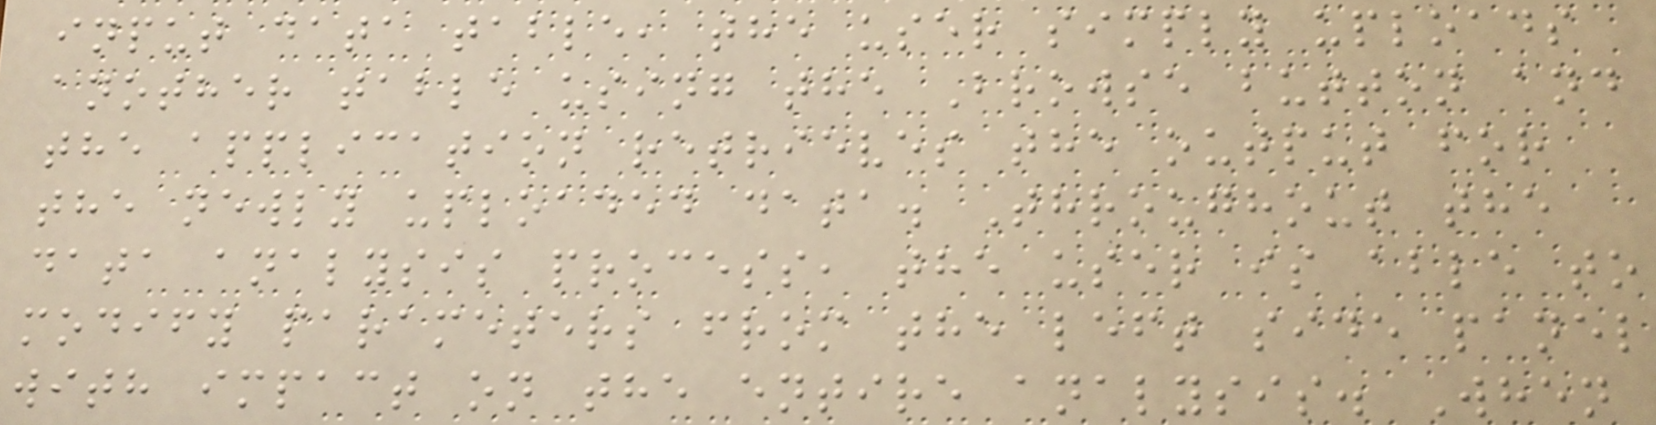input data table, the user simply uploads
another table using the Browse button and
the application retrieves the output for
the newly uploaded data. Throughout the
data analysis process, the user is able to
modify parameters from the left side panel
with impact on the entire analysis. When
